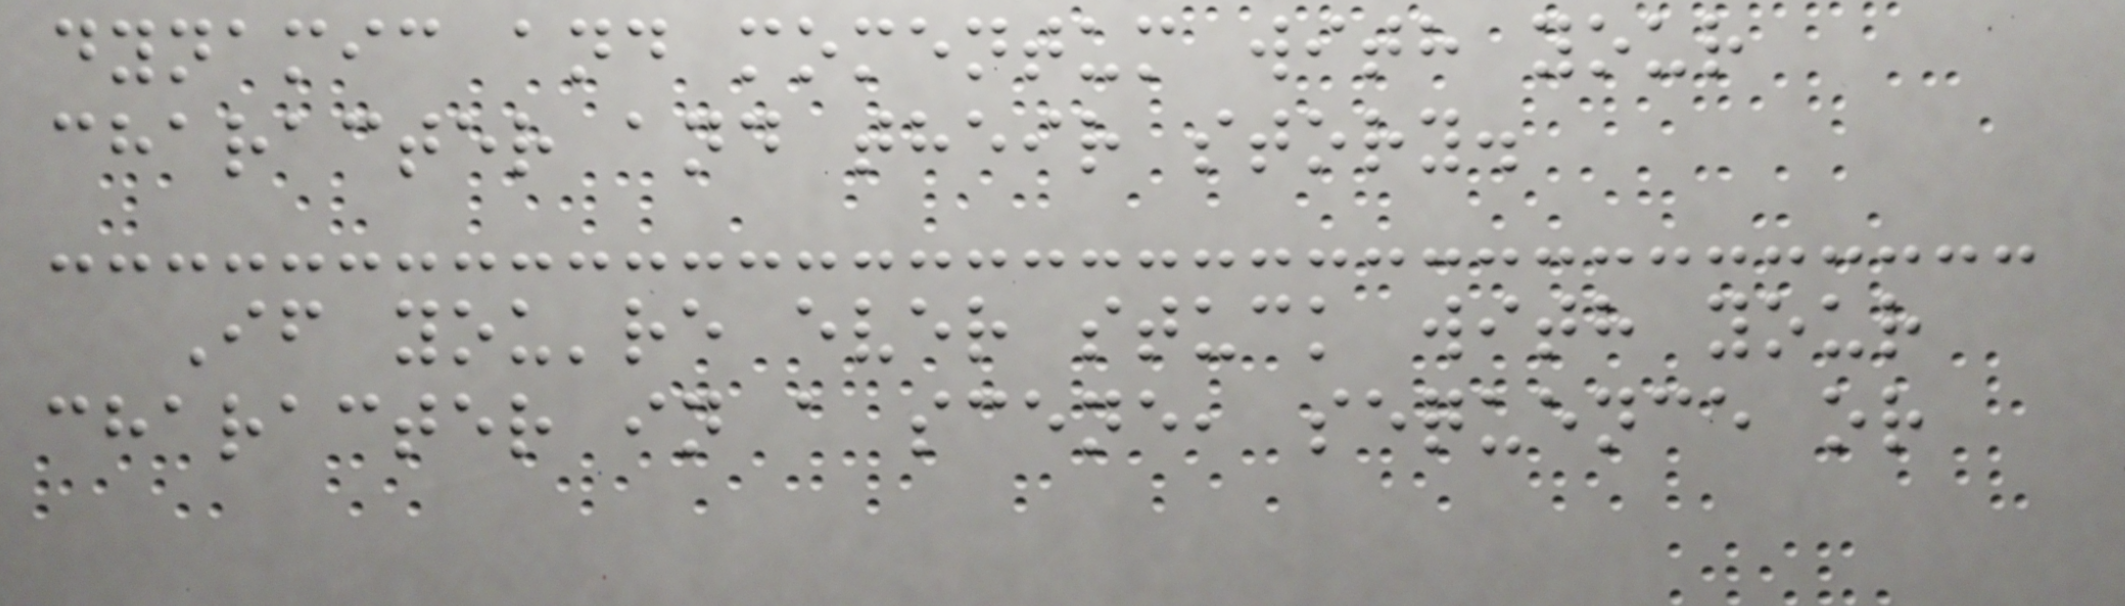dynamic and momentum with your
character and their story.
If you're ever stuck with your
character in a scene, sequence or
